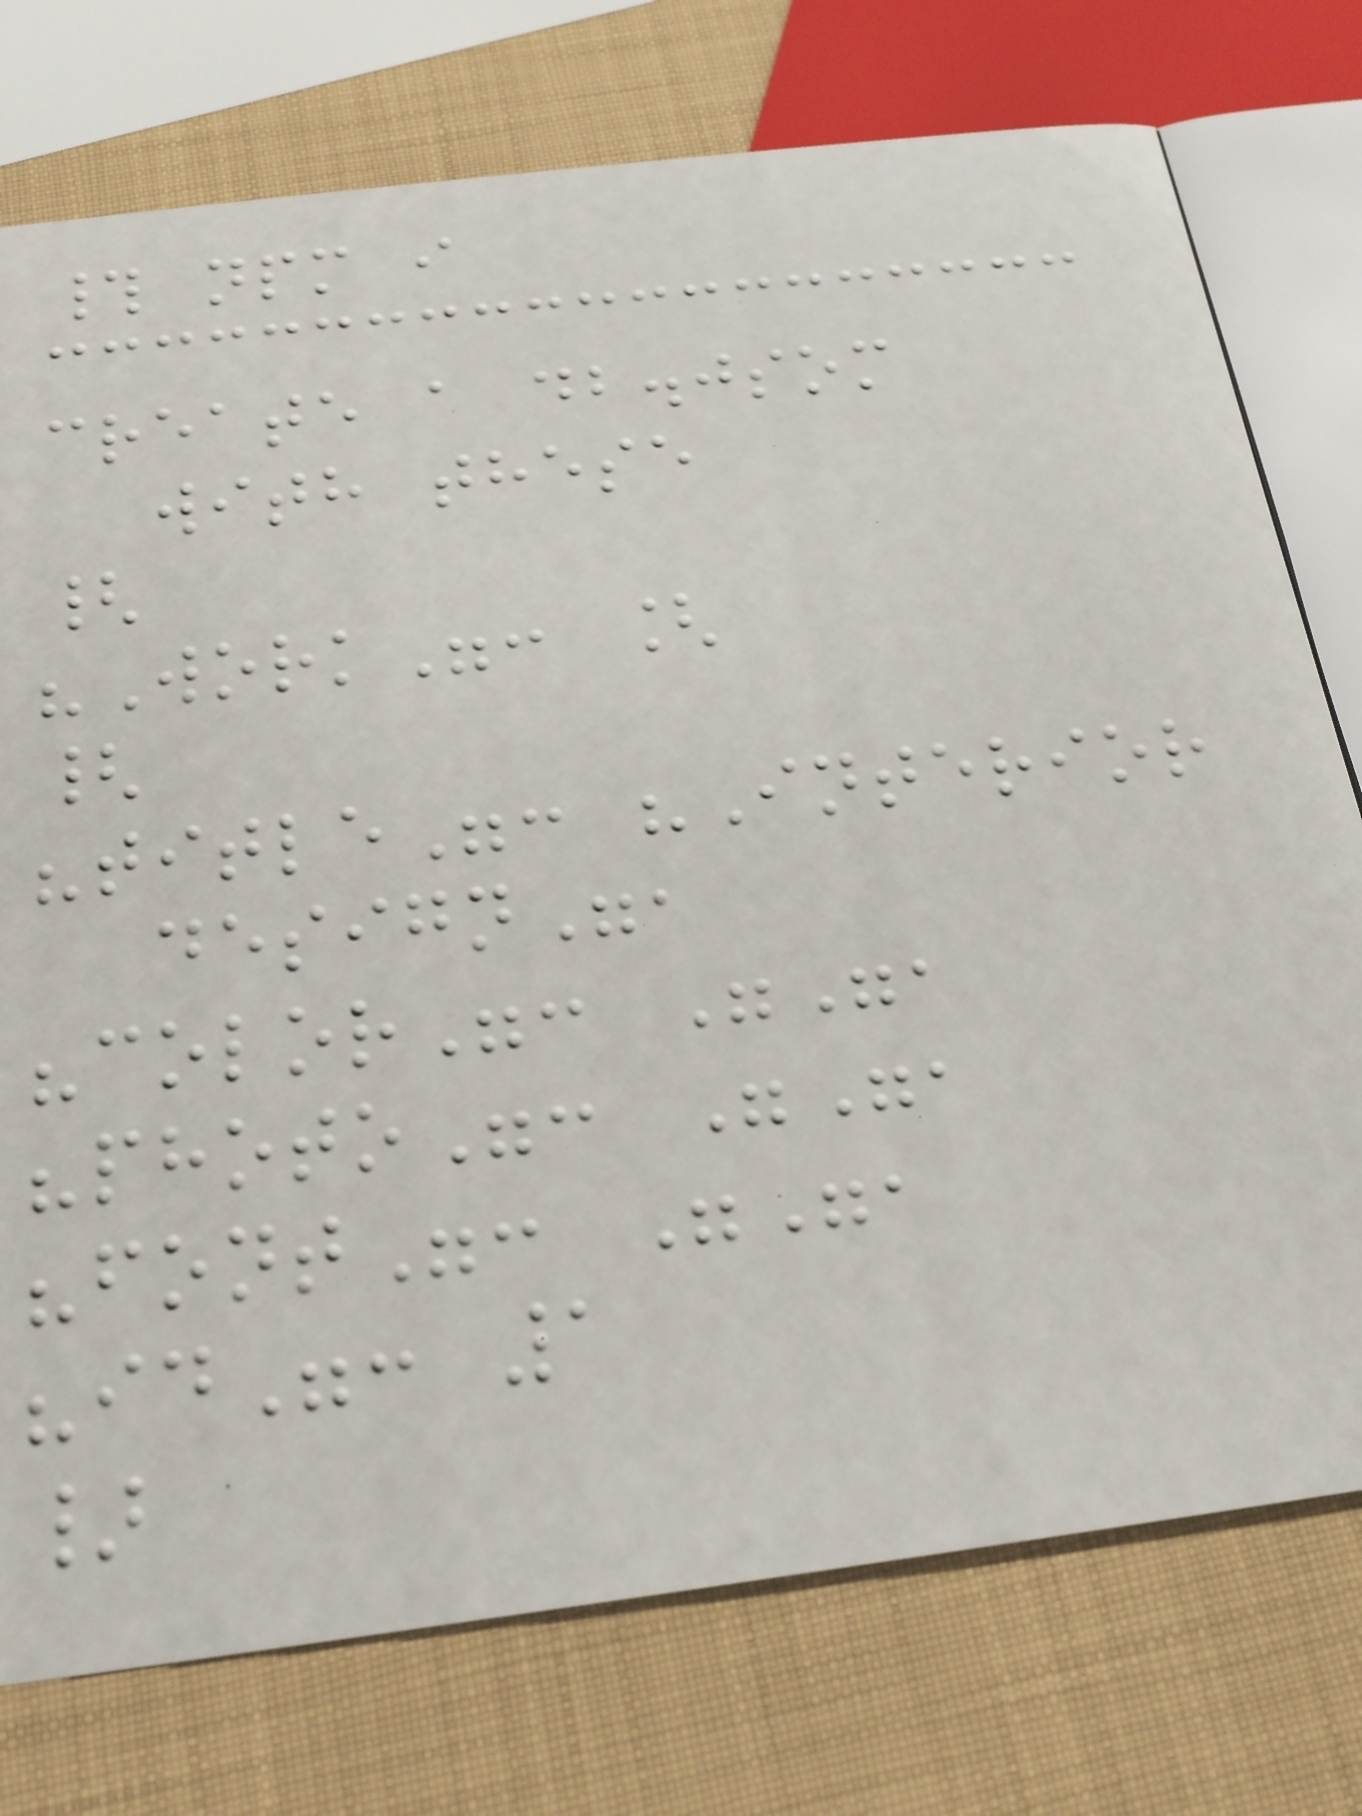# npm i
create a db.jsom
with these
{
"Work": [
{
"title": "Interior
design",
"color": "",
"photo": "",
"font": "",
"id": 1
}
